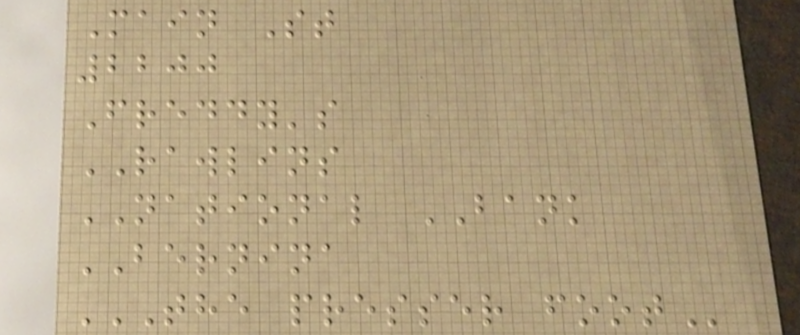Main St
2200
Freddy's
RAWLINS
NATIONAL BANK
BERNINA
THE PRESSER FOOT
